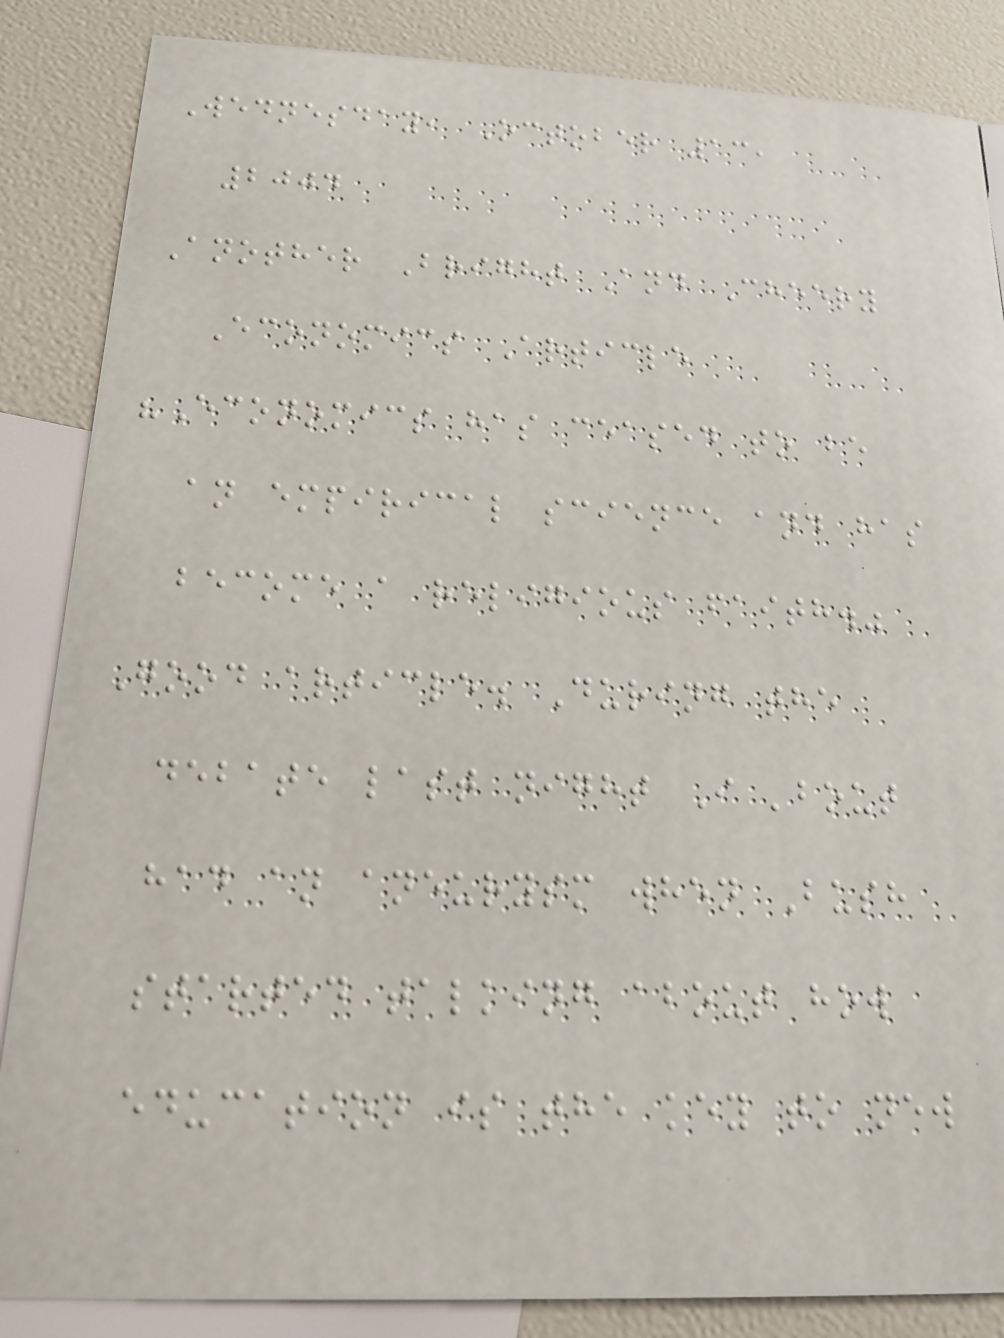Wednesday, October 13,
2004
Another Bright And Cheery
Economics Article
"Economics has ceased to be
an empirical science and has
become a religious faith."
Good article. During the
debate last night I 'bout
had an aneurysm when Bush
started talking about how
education is the key to new
